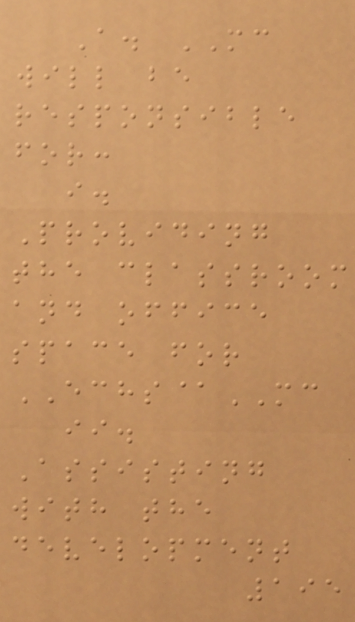A. MC
will be
responsible
for:
i.
Providing
the classroom
and office
space for
ECHS@MC
ii.
Assisting
with the
development
195
